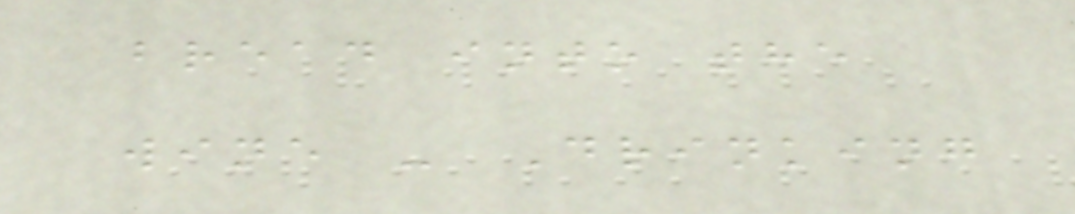bread into the
wine - Drinking
